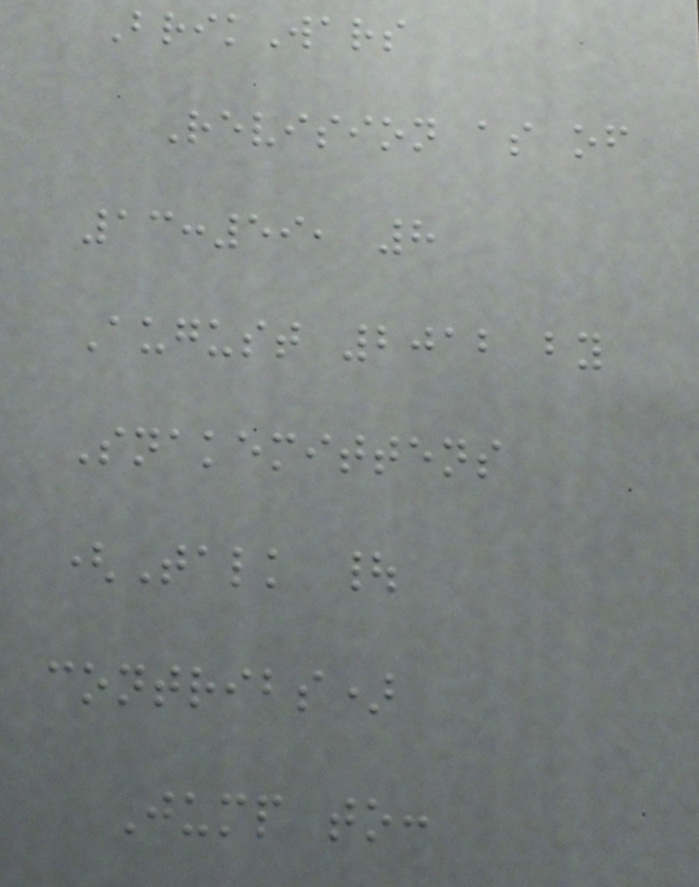BrikWars
Revision as of
13:59, 8
August 2012 by
Snakemittens
(Talk |
contribs)
Jump to:
